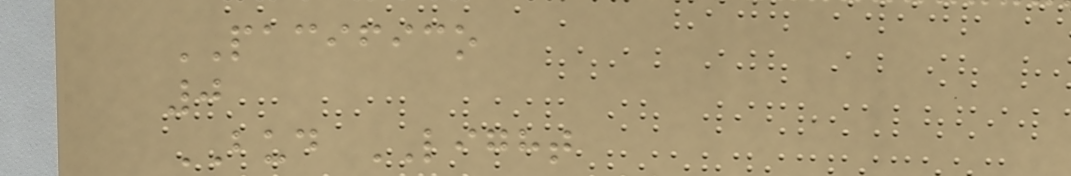PACIFICO
0
BUD LIGHT
